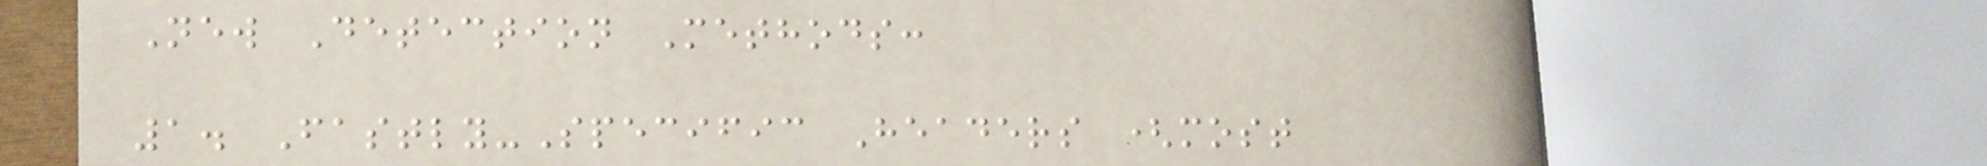New Detection Methods:
1. Fastly-Specific Headers (most
